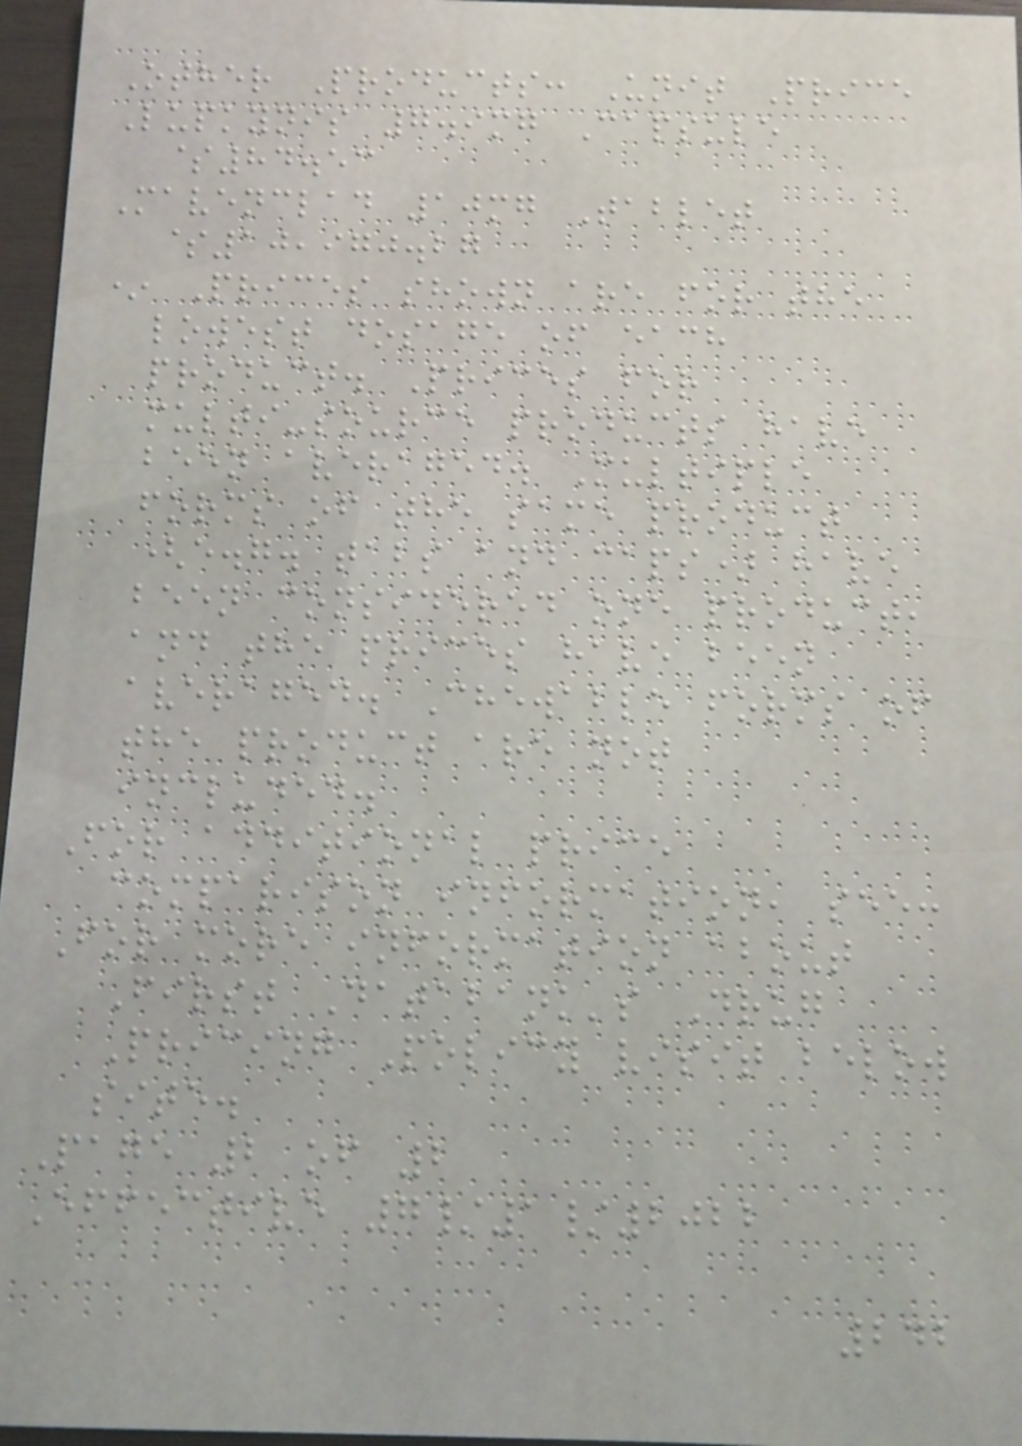Other Products: Unit Price
Lupkynis 7.9mg Capsule
$84.53
Mavenclad 10mg Tablet
$10,970.27
* Prices shown are for the
lowest dosage of each
product. Prices for
multi-source products have
been averaged. Multiple
forms of the same product
(e.g. tabs and caps) have
been considered one product,
and the prices have been
averaged. Chewable forms of
the product are not
included.
For additional price
comparison information, see:
For more information about
First Databank's Drug
Pricing Policy visit below
site.
Page 2 of 2
Effective 7/1/2022
242
